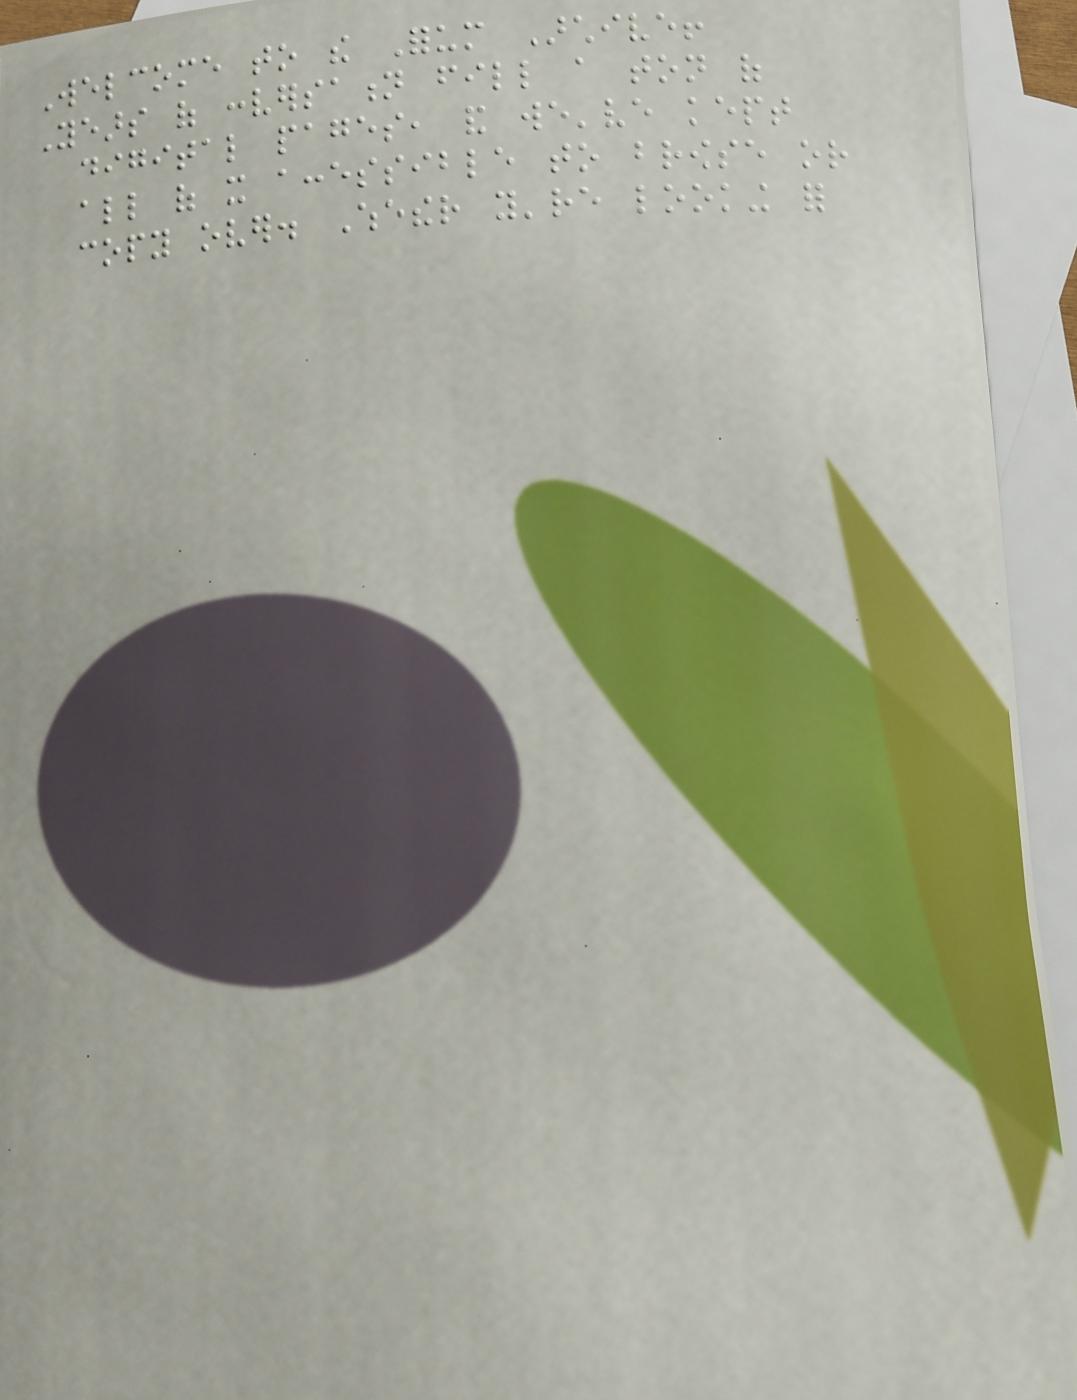Welcome to the Forum Archive!
Years of conversation fill a ton of
digital pages, and we've kept
all of it accessible to browse or
copy over. Whether you're looking for
